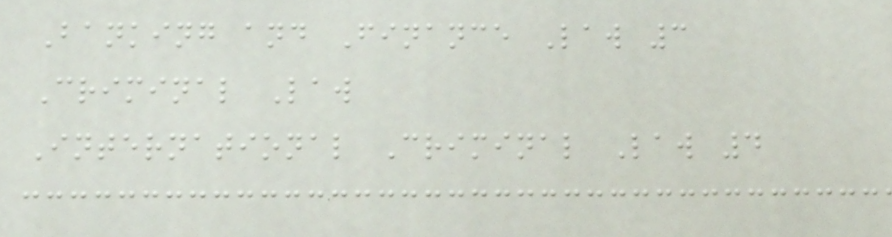Banking and Finance Law 3
Criminal Law
International Criminal Law 4
